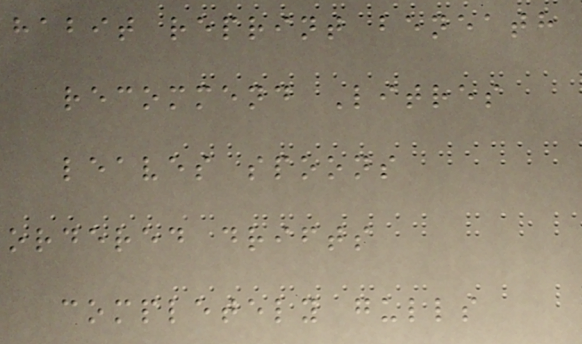habit reprint beneath
recommend Litres
leaves spoons
ordered drifts
completely gulls
